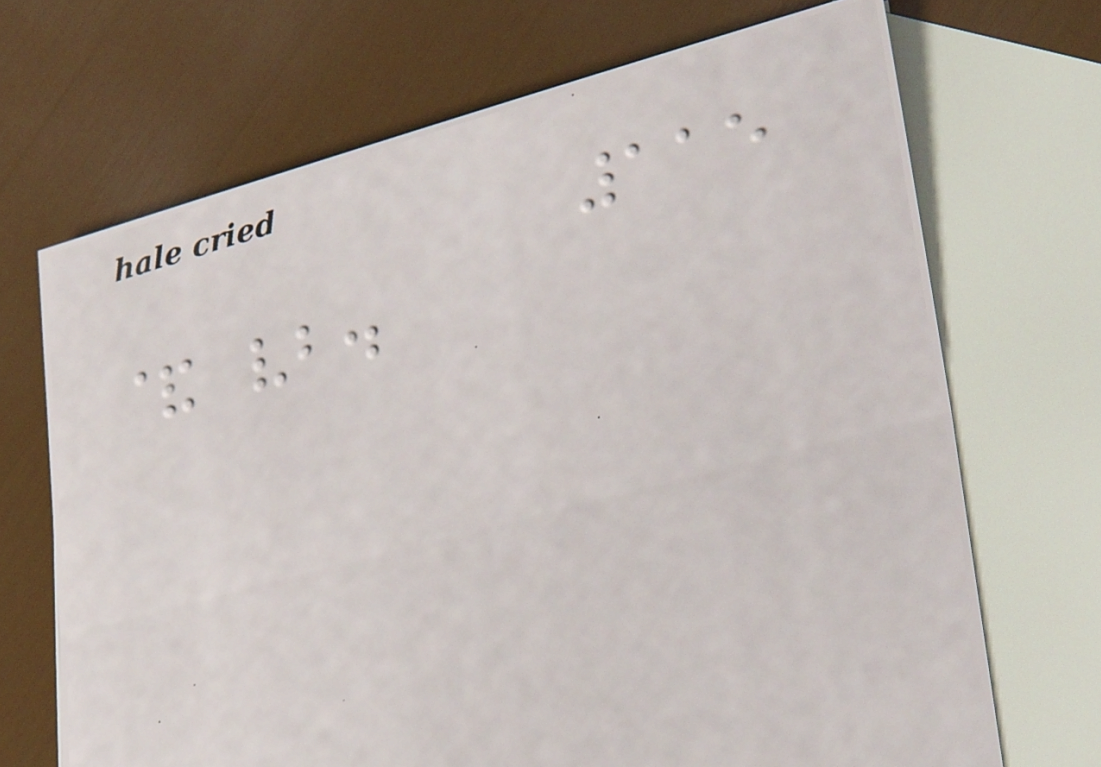115
& vb.
